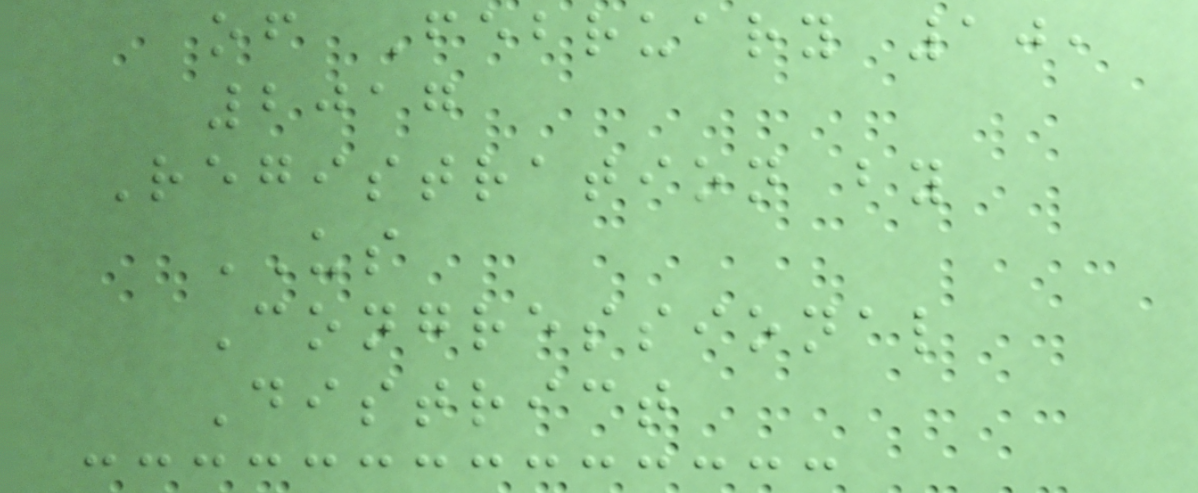of February 10,
2017
Registration by
US
Congressional
District
